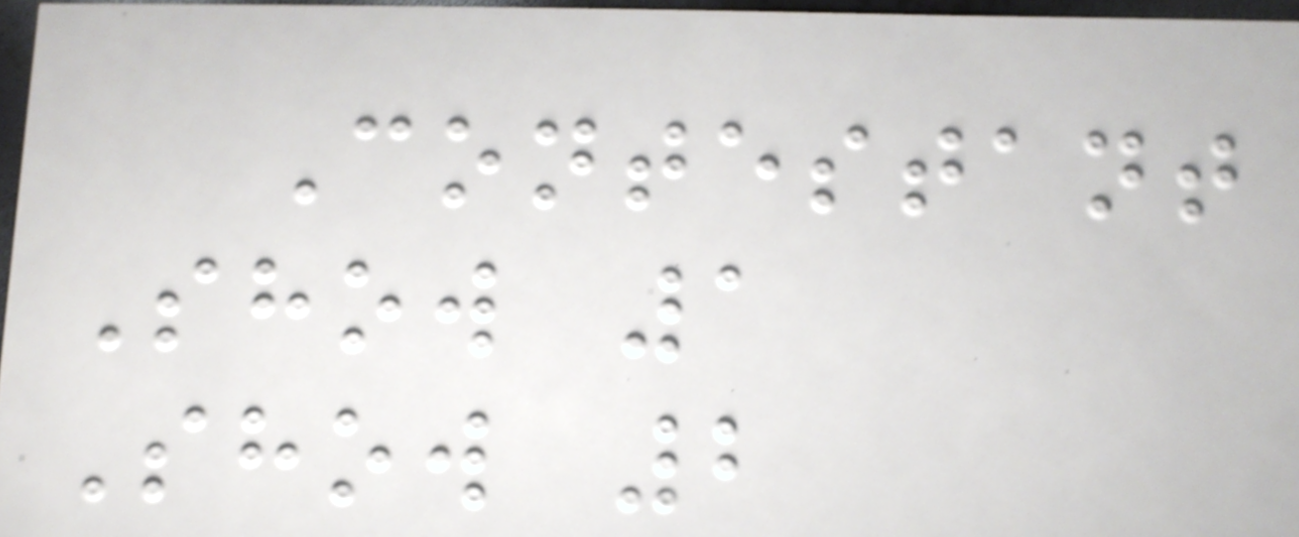Contestant
Show 1
Show 2
